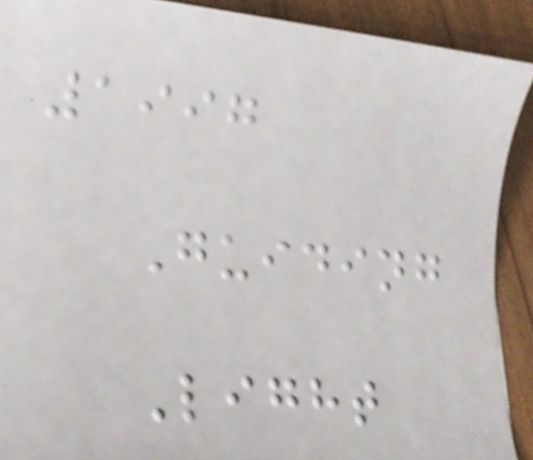1997
Guiding
Light
